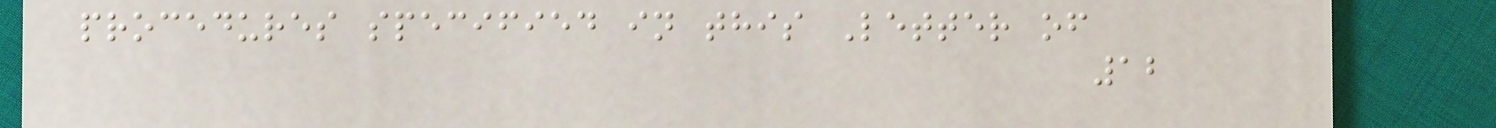procedures specified in this Letter of
12
